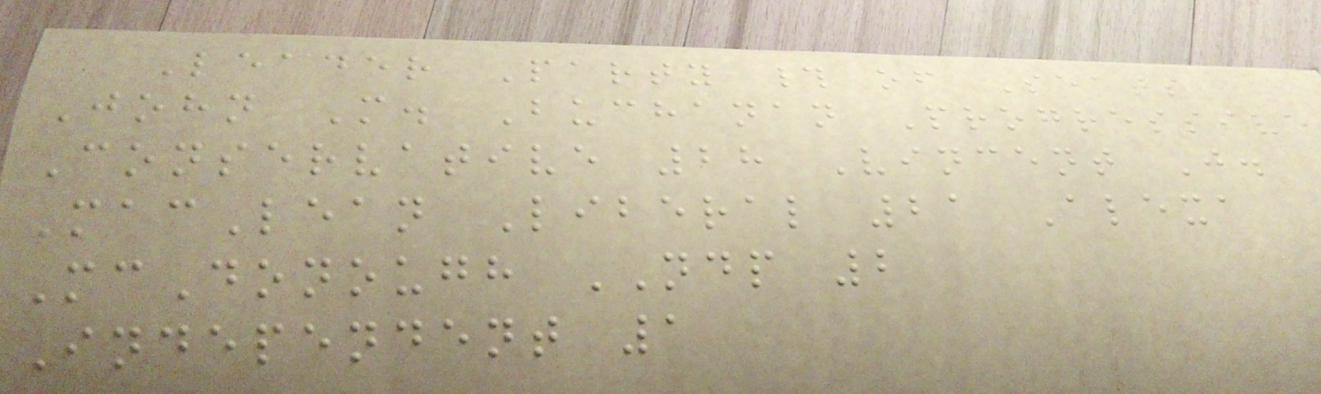Leader Party # of Seats
John M. Buchanan Progressive
Conservative 28 Vincent J.
MacLean Liberal 21 Alexa
McDonough NDP 2
Independent 1
